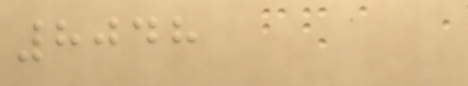8048
